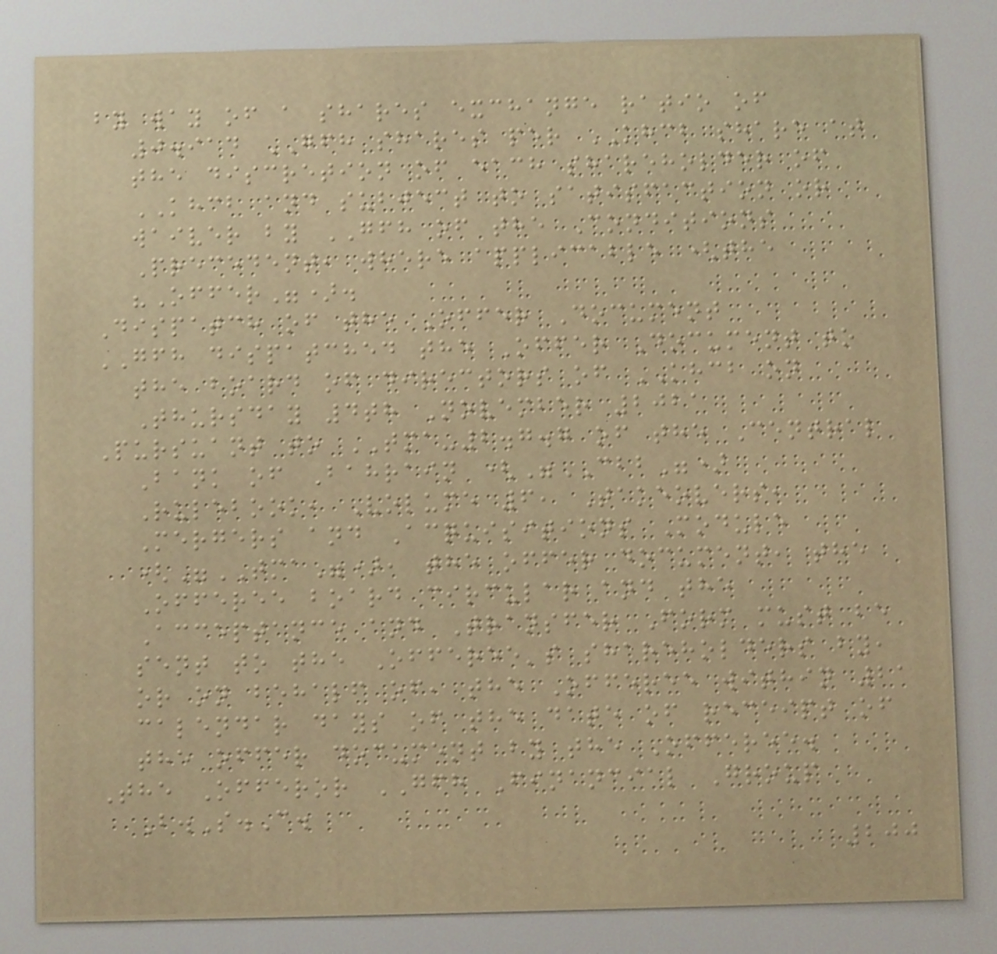by way of a shares exchange ratio of
0.914 GFH shares per KHCB share at
the discretion of each shareholder of
KHCB and subject to satisfaction or
waiver by GFH of the Conditions
Precedent, where applicable (the
"Offer").
Dispatch of the Offer Document
GFH dispatched the Offer Document to
the board of directors of KHCB on
Thursday 4th November 2021
Pursuant to TMA-2.7.7 of the Central
Bank of Bahrain ("CBB")
Rulebook, Volume 6, Takeovers,
Mergers and Acquisitions Module
("TMA"), the offer document, the
Offeree board circular and the
Acceptance and Transfer Form must be
sent to the Offeree's shareholders by,
or on behalf of, the Offeree within 21
calendar days of the date of receipt of
the offer document by the Offeree.
The Offeror GFH Financial Group
B.S.C.
200
